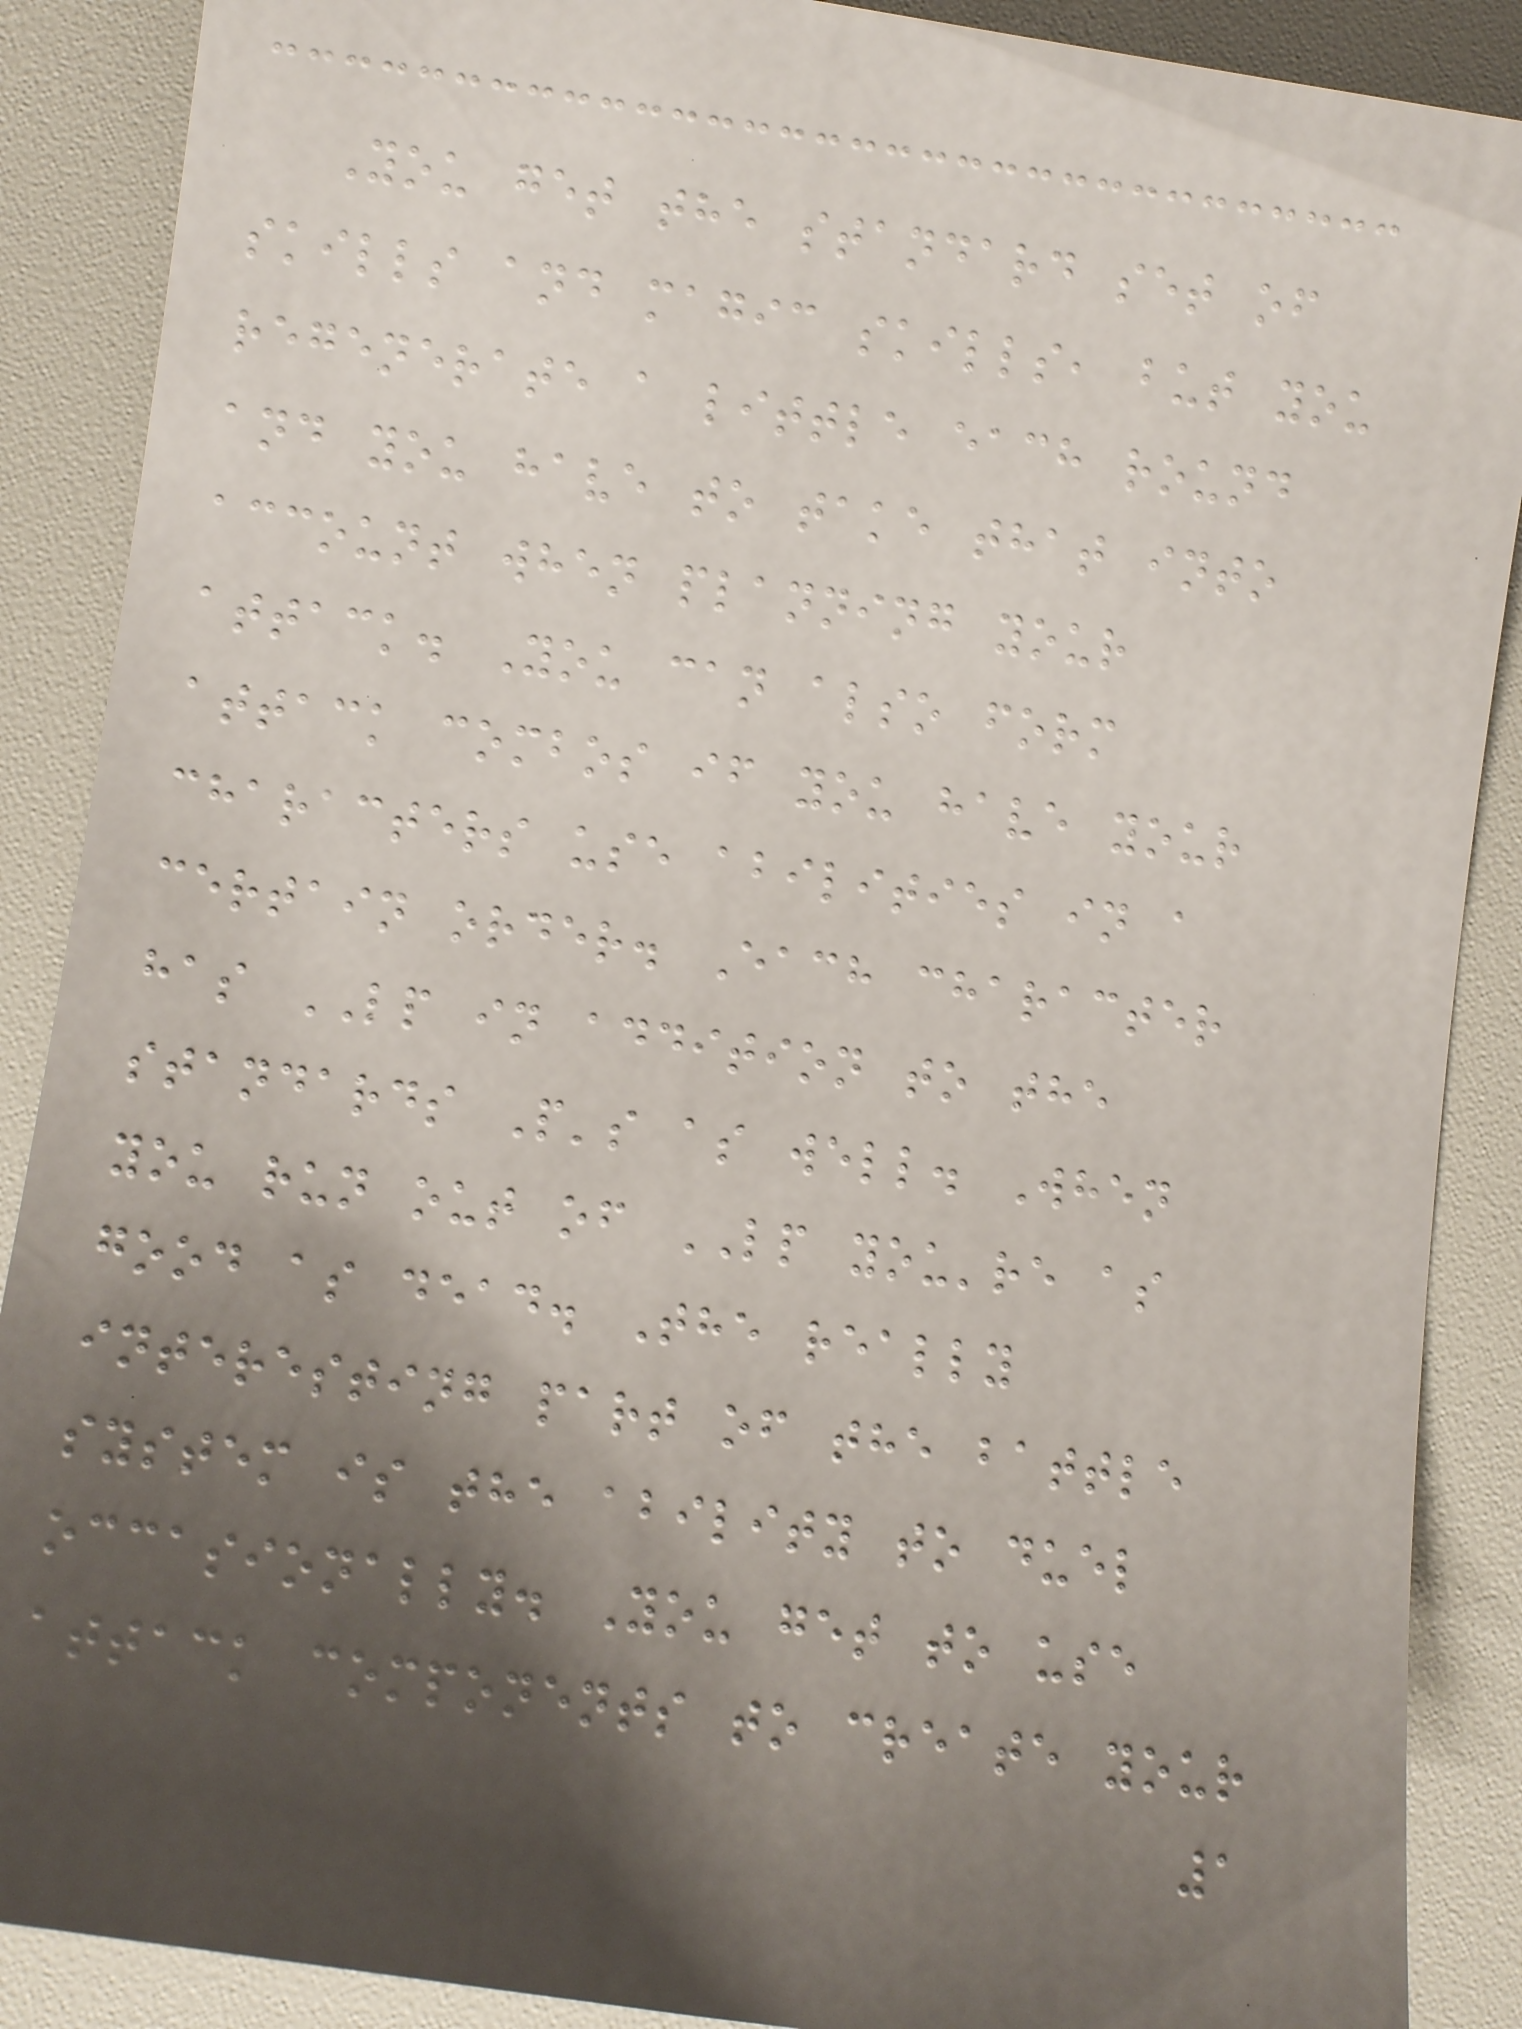You get the standard set of
skills and magic skills, but you
regenerate a little each round
and you have to take that into
account when planning your
attack. You can also form
attack combos if you have your
characters use abilities in a
certain order. Each character
has LP in addition to the
standards P's as well. When
you run out of LP you're as
good as dead. The really
interesting part of the battle
system is the ability to duel
occasionally. You get to use
attack components to create your
1
